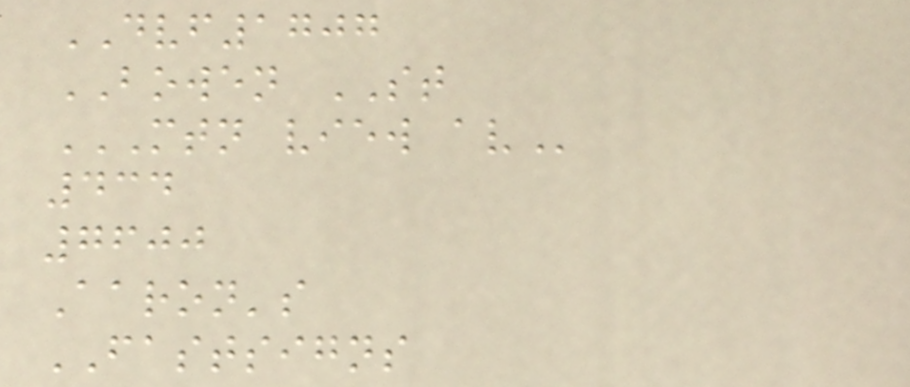DVF1707
BOWEN ST
MTN VIEW AV
434
7600
Aaron's
FASTSIGNS
